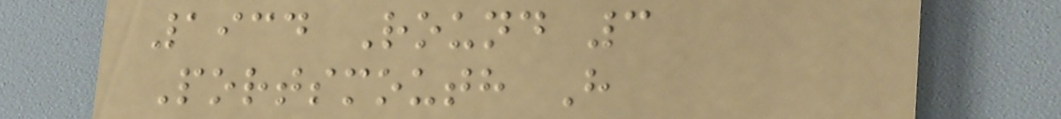1934 Round 3
Portsmouth H
